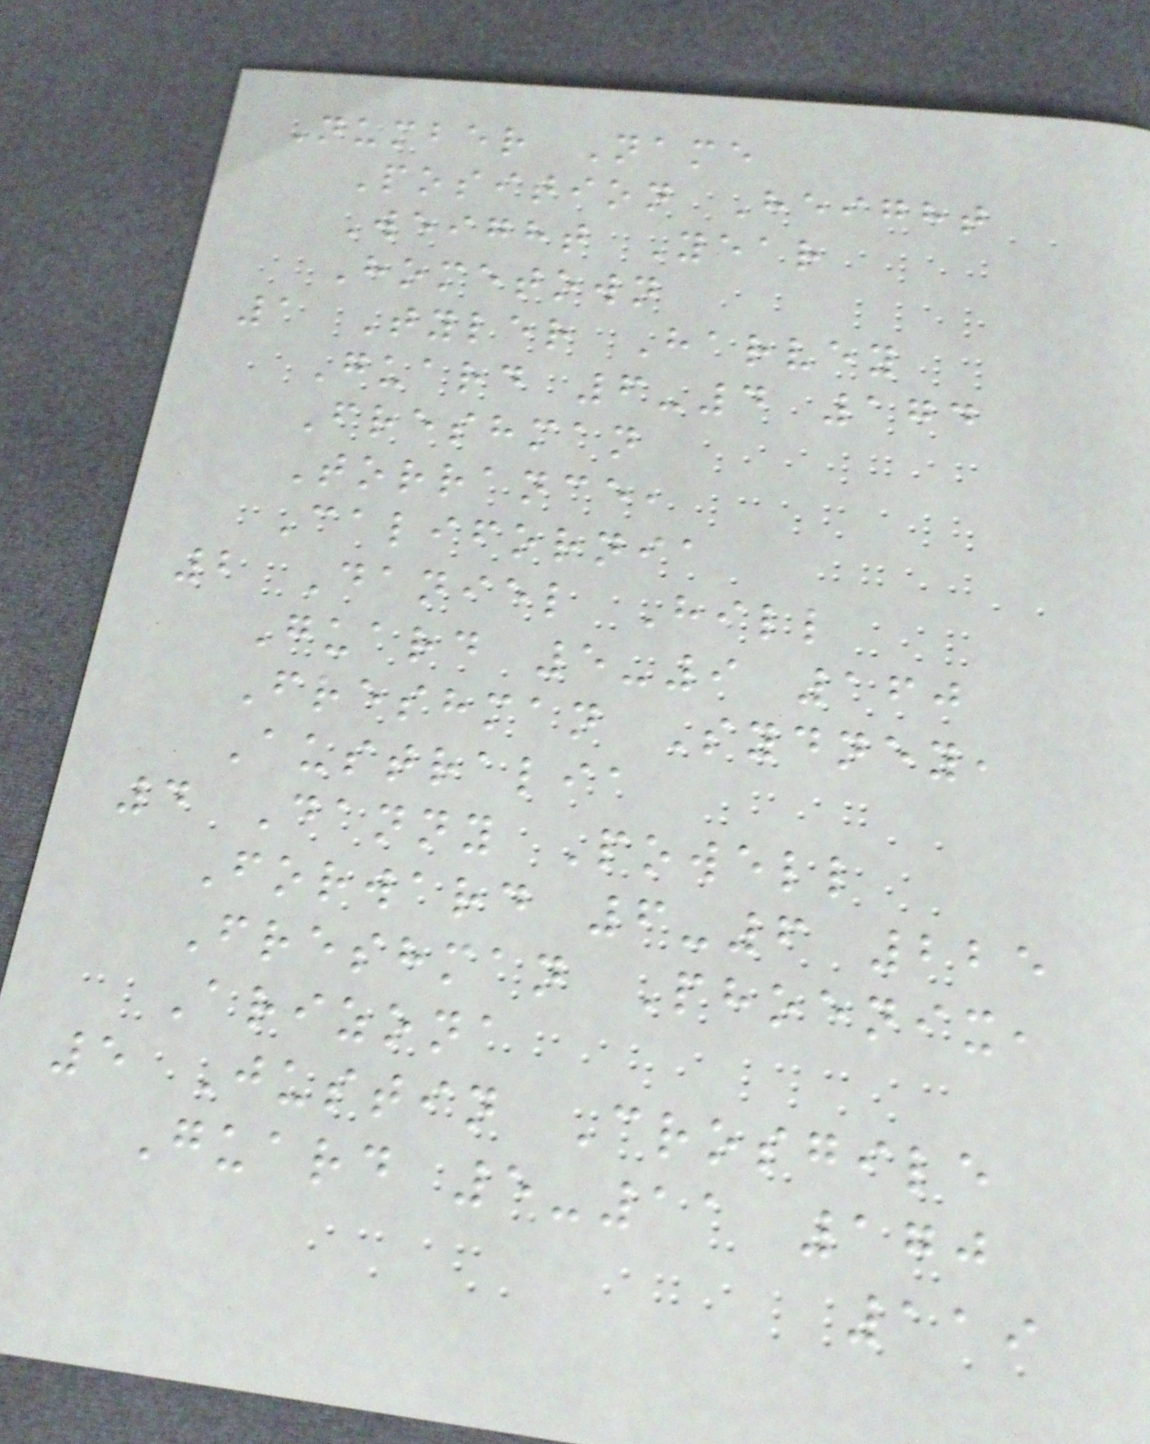Number Name
Position Height
Weight Year
Hometown
1 Tyler Harvey
Guard 6-4 174
Freshman
Torrance,
California
2 Daniel Hill
Guard 5-9 160
Freshman Sydney,
Australia
4 Danny Powell
Forward 6-6 225
Freshman Phoenix,
Arizona
5 Justin Crosgile
Guard 5-11 170
119
